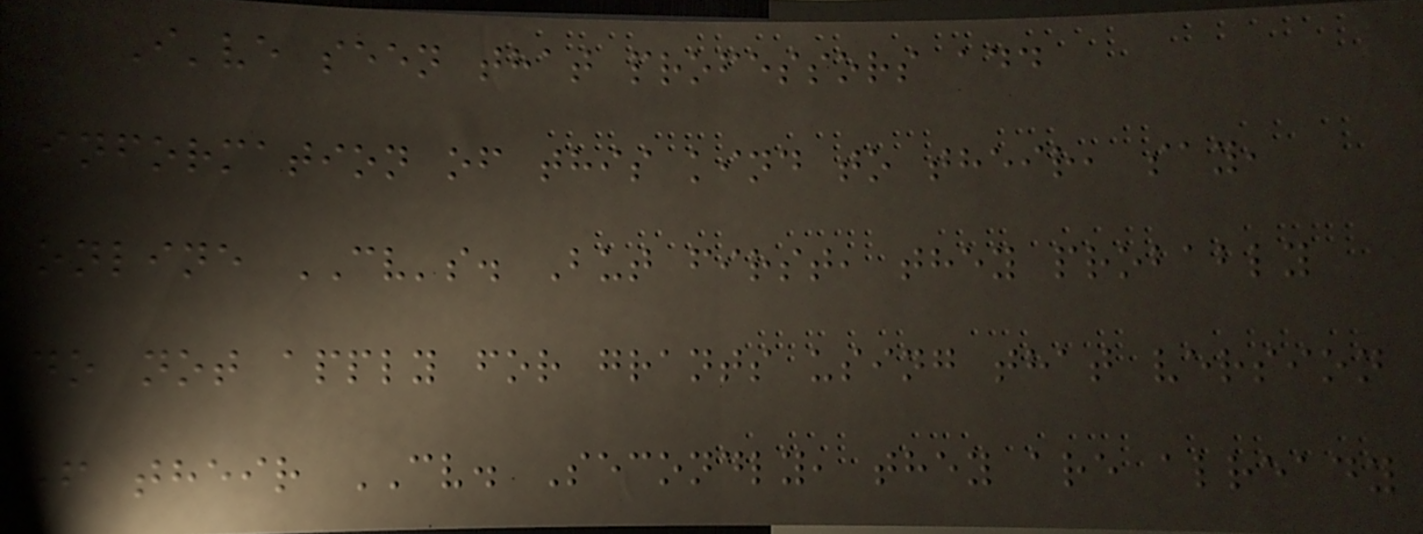I've seen that professors add
information of this kind to their, say,
online CV's. But first, they probably
do not apply for grants using that version
of their CV. Secondly, they are already
